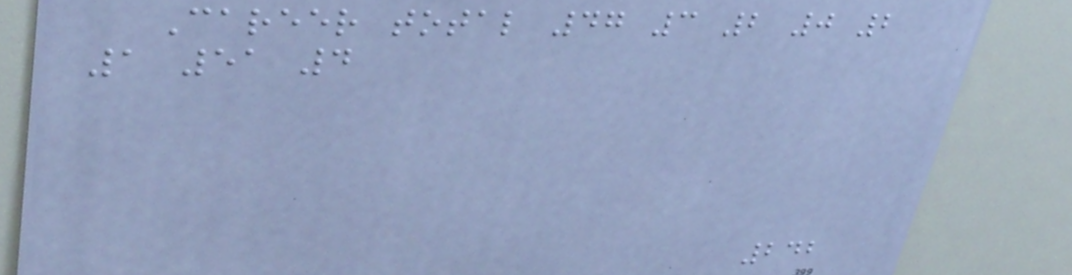Career total 47 3 2 0 2
1 51 4
242
